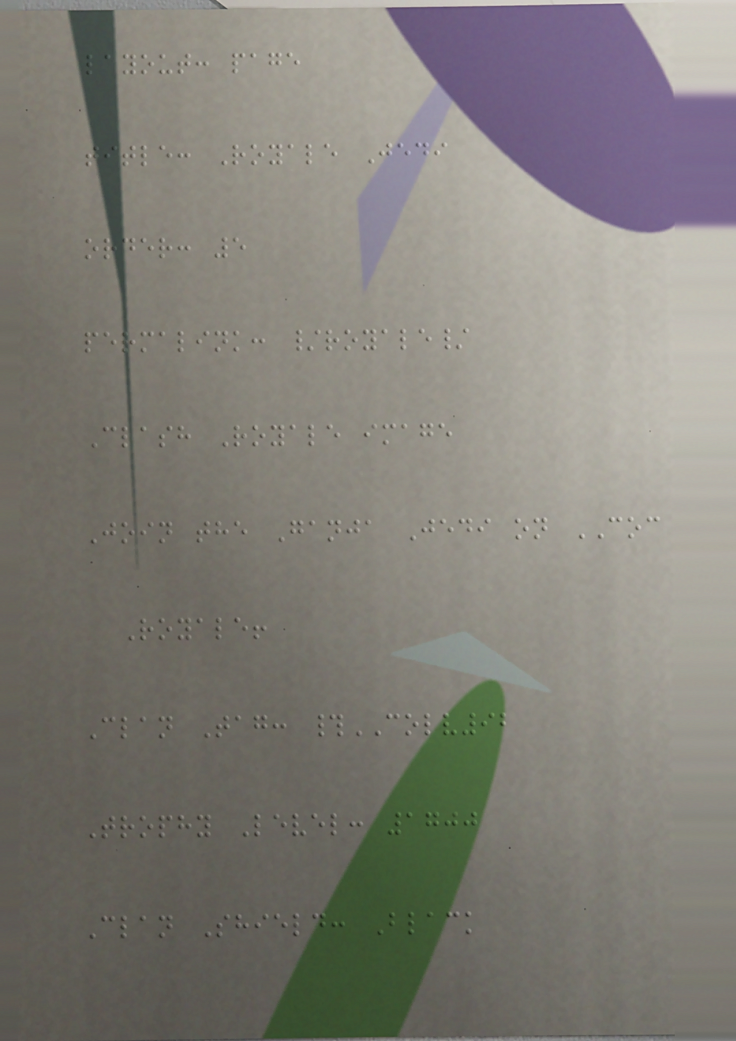layout: page
title: Royale Jedi
order: 5
permalink: /royale/
Clash Royale image
Join the Ganja Jedi on COC
Royale!
Clan Tag: #COLV92
Trophy Level: 1700
Clan Shield: Black
